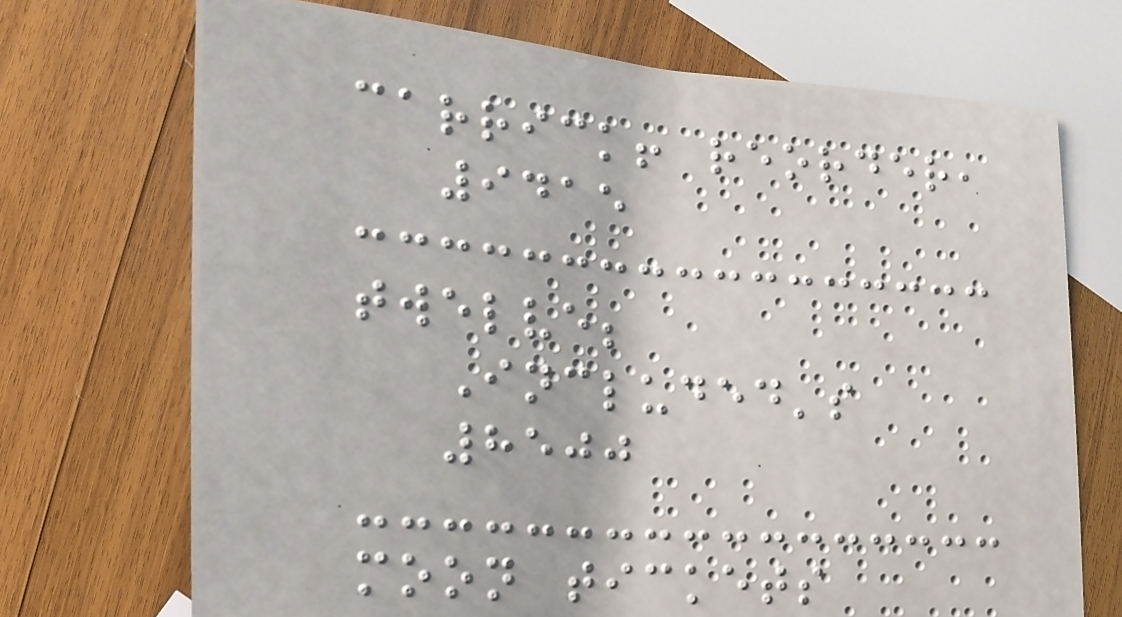carrick! reorder,
9415
twelve;
Included's
8500
moon tickets
